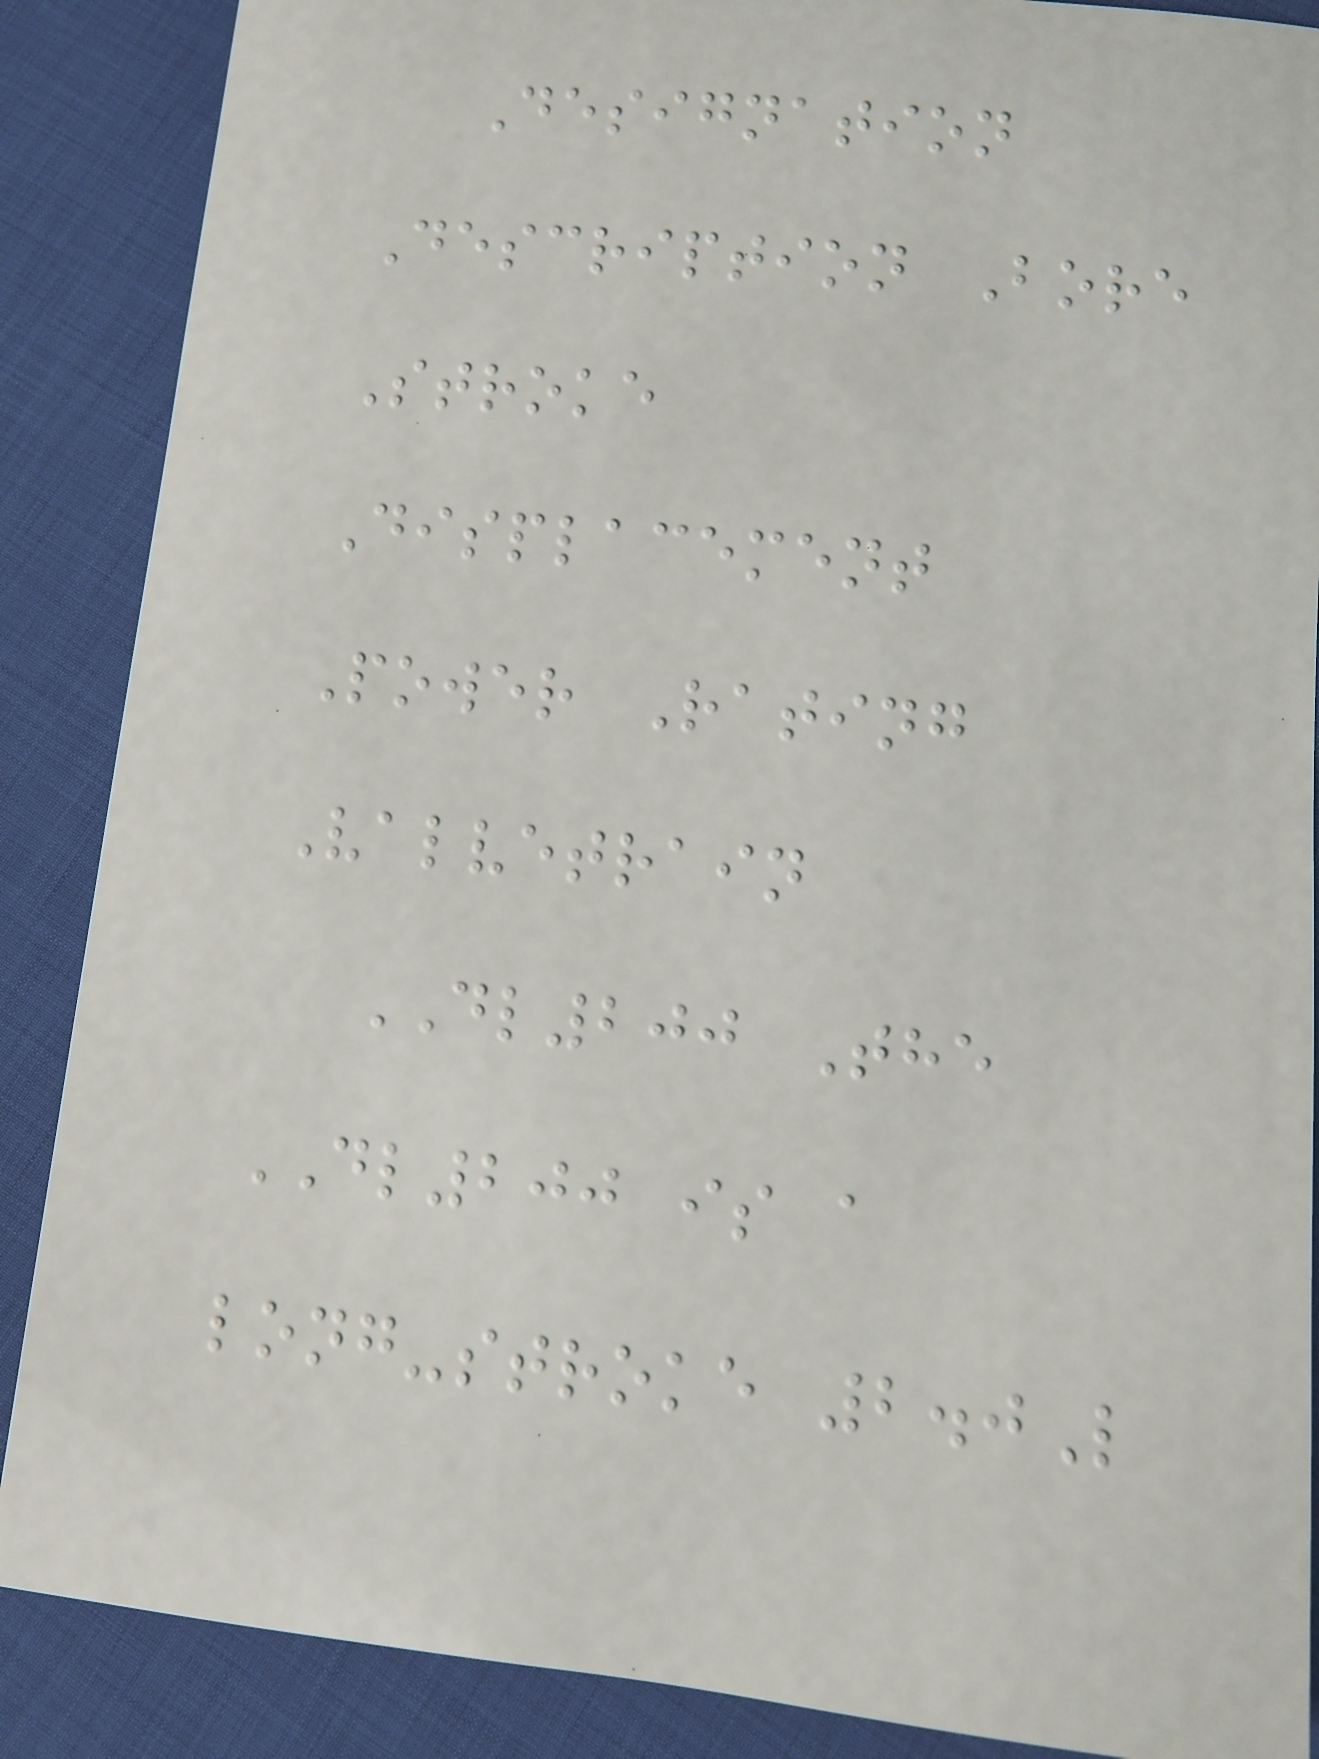Designation
Description Bore
Stroke
Displacement
Power Rating
Valvetrain
DL200 The
DL200 is a
long-stroke 2.0L
